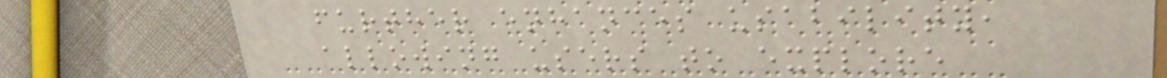further enhances usability,
allowing users to explore
